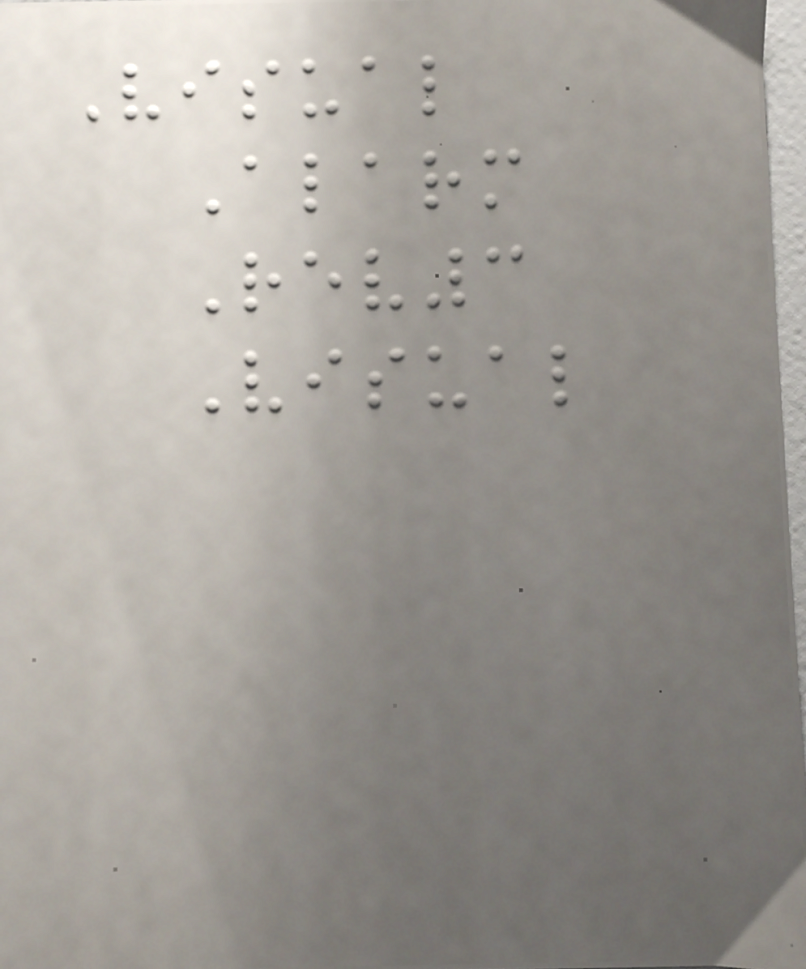Visual
Alarm
Rev3
Visual
